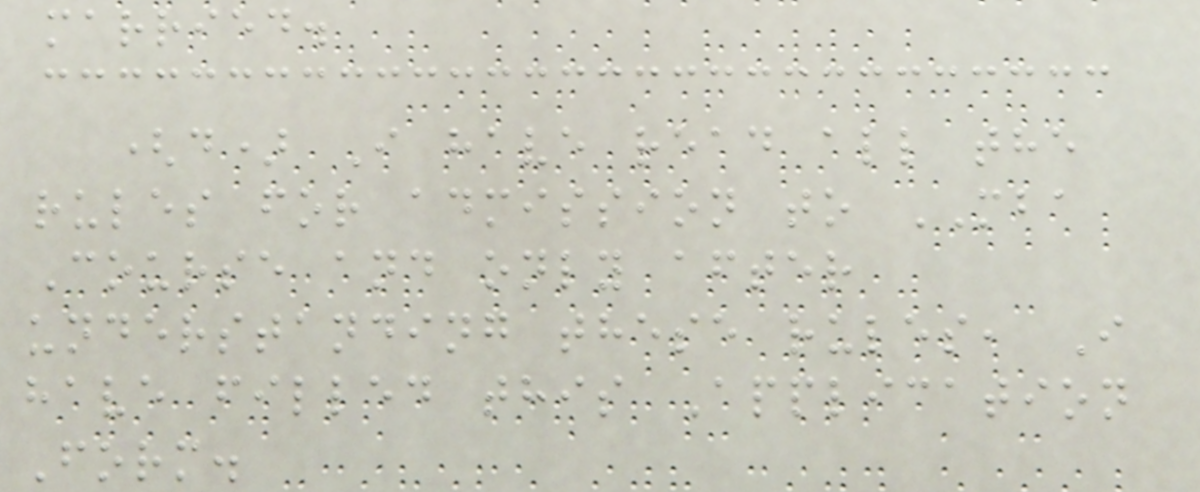married.
(d) I have read all the
rules for admission to MBA
Course and only after
understanding these rules, I
have filled this Application
Form.
